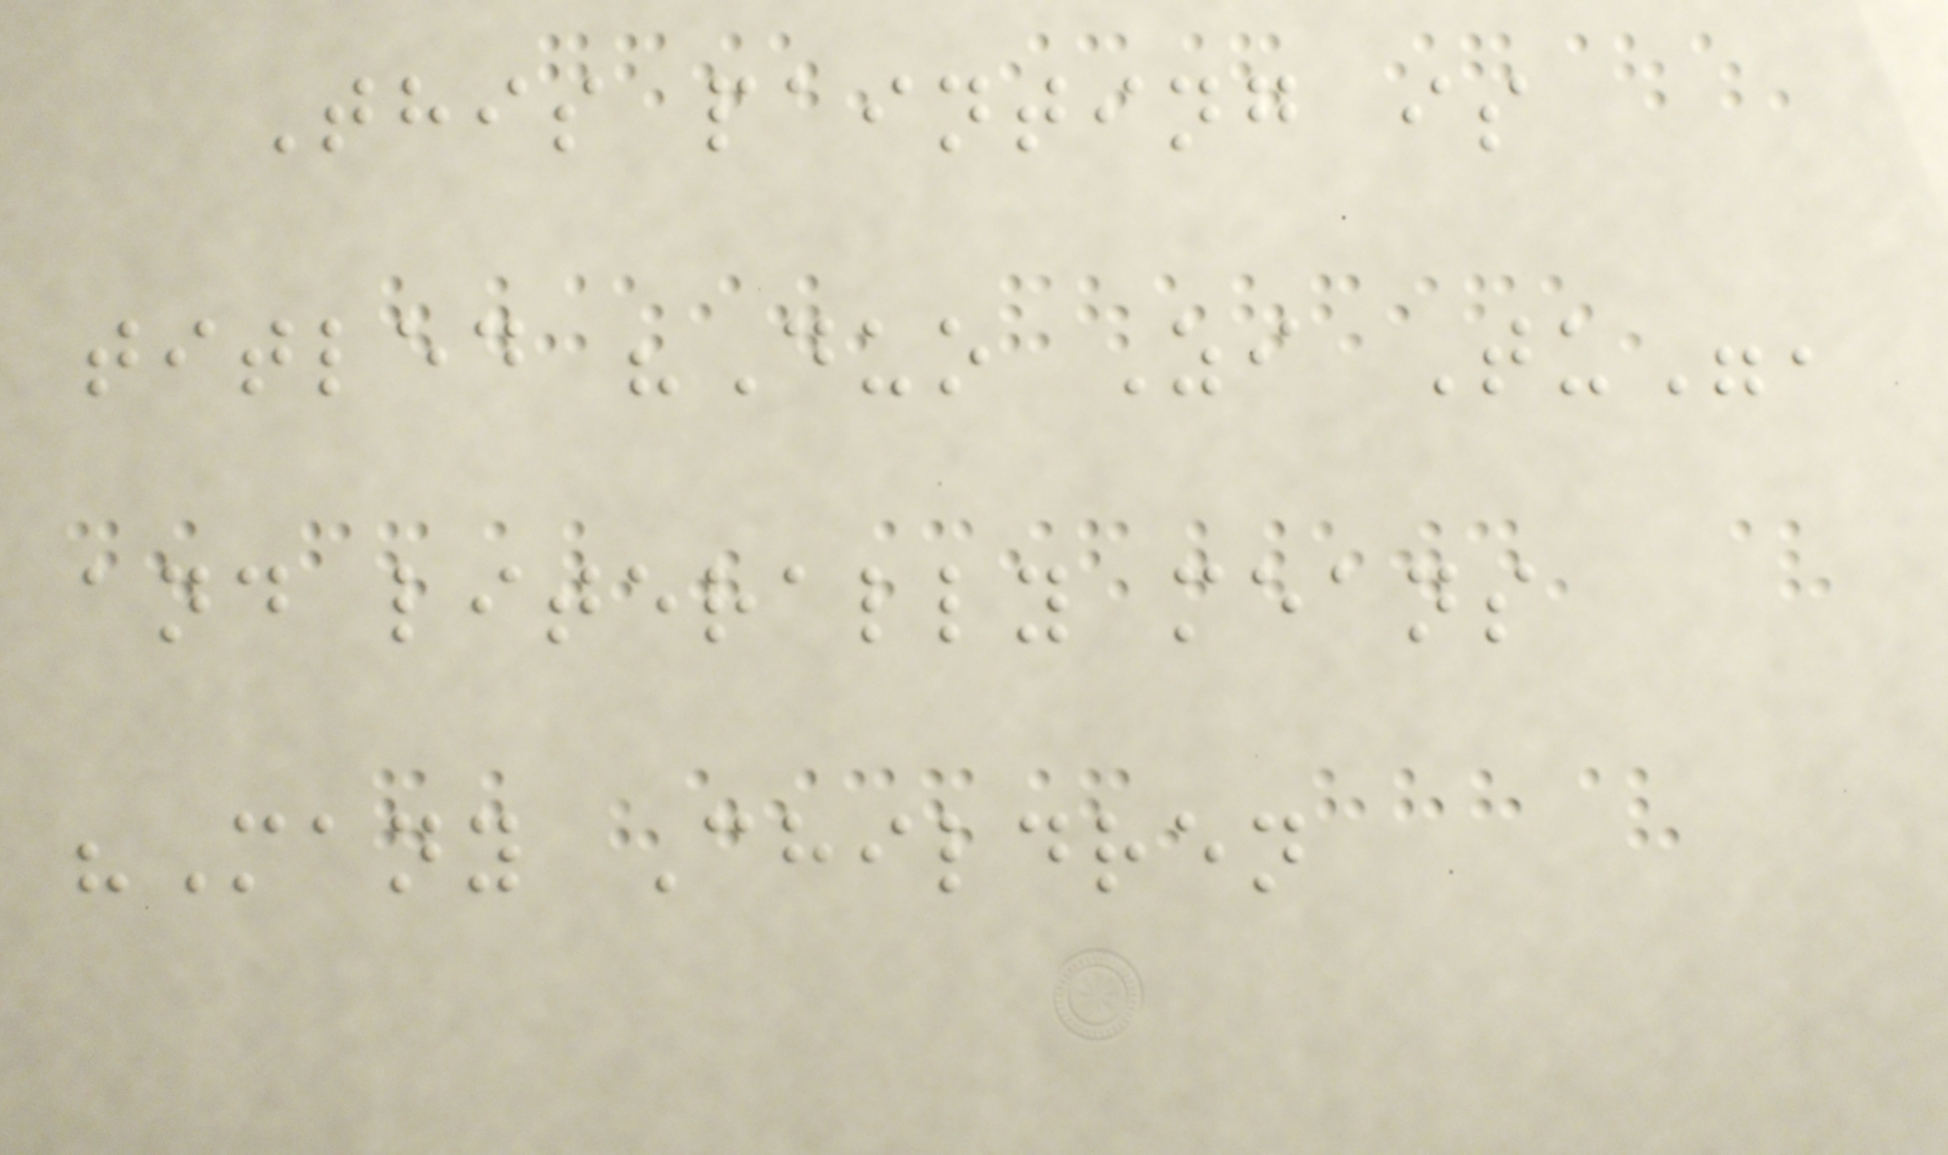This painting is
titled "Duo Zi Tu",
and literally means
"Many Children
